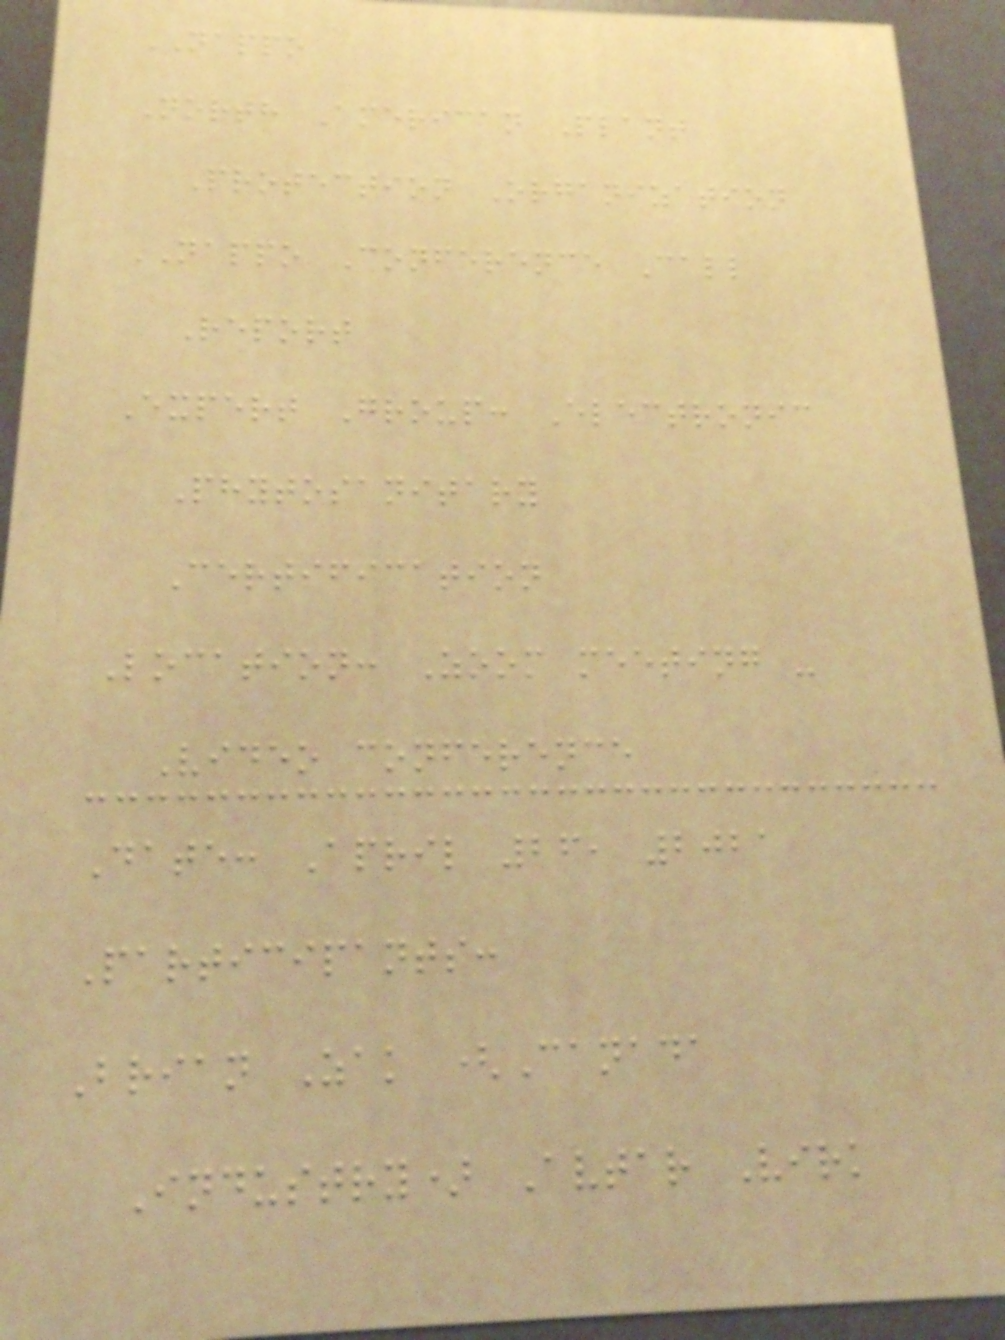NAPPO
North American Plant
Protection Organization
NAPPO Conference Call
Report
Expert Group: Electronic
Phytosanitary
Certification
Location: Zoom meeting -
Video conference
Date: April 26, 2021
Participants:
Brian Zak (Canada
Industry) Avtar Virk
